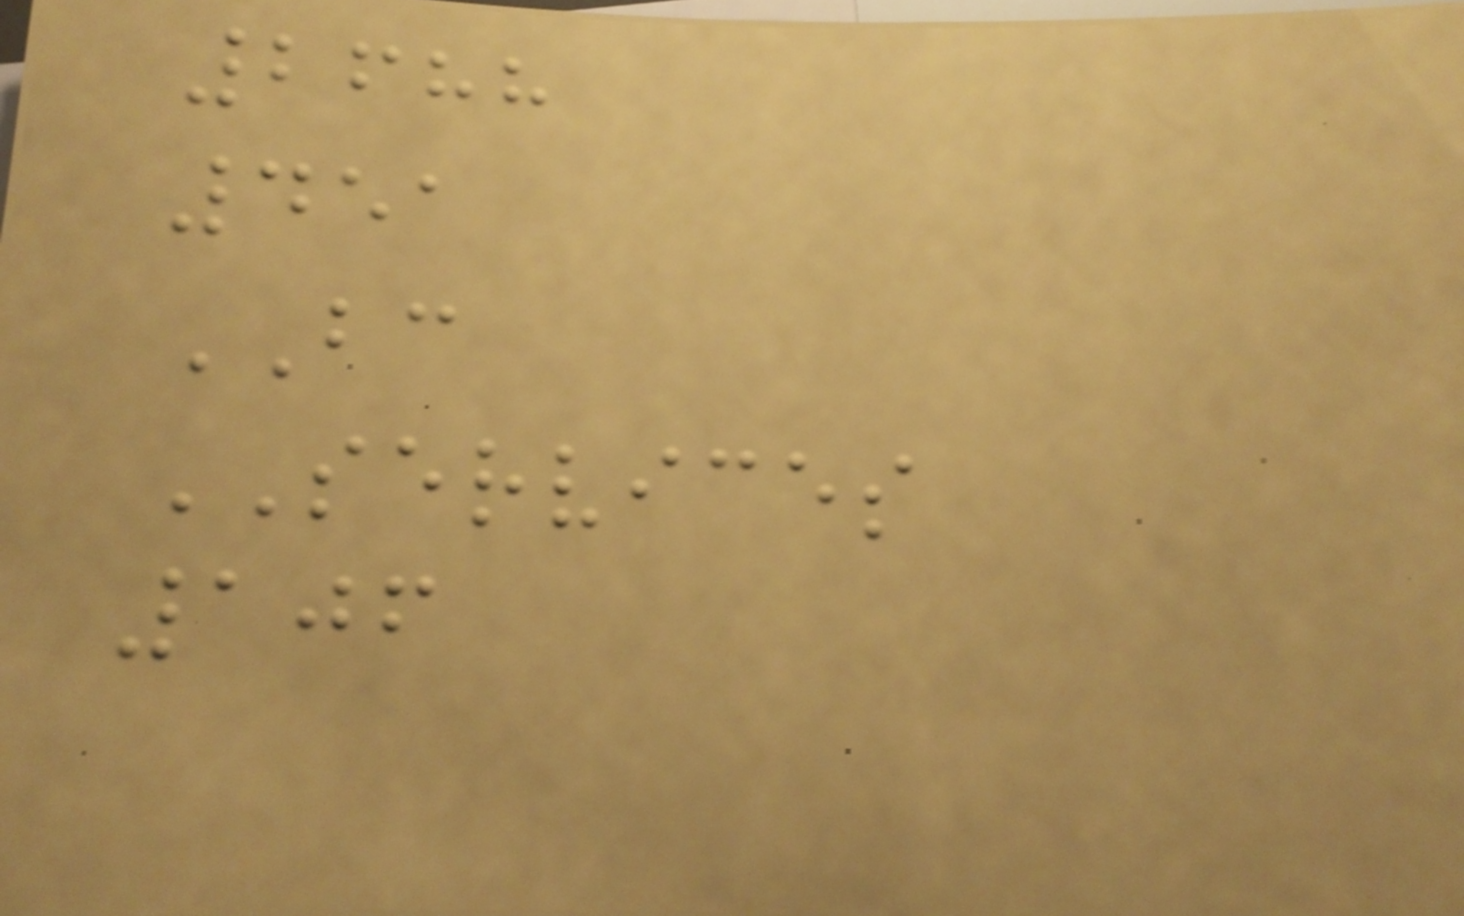2688
451
BC
SERVICES
106
